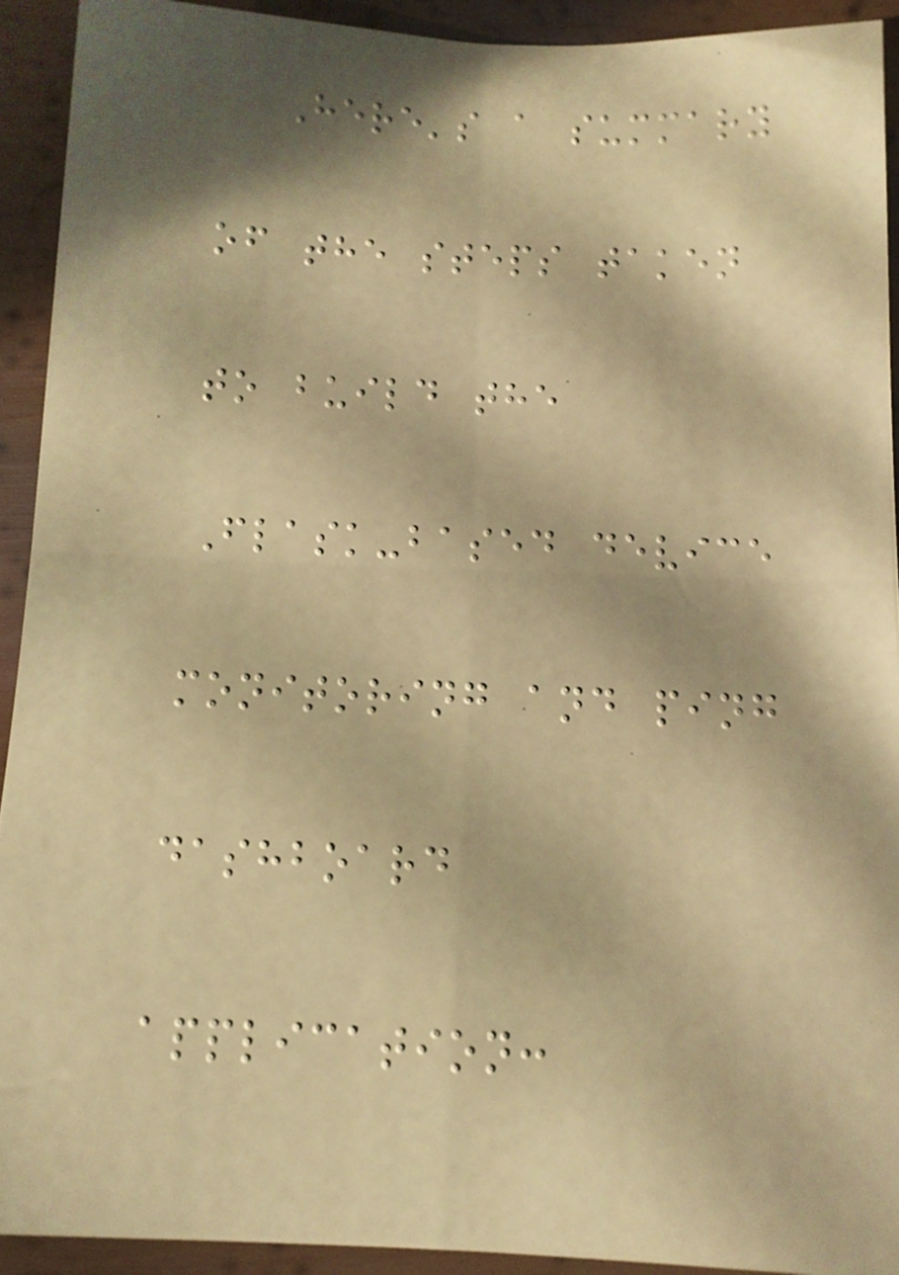Here's a summary
of the steps taken
to build the
Flask-based device
monitoring and ping
dashboard
application:
